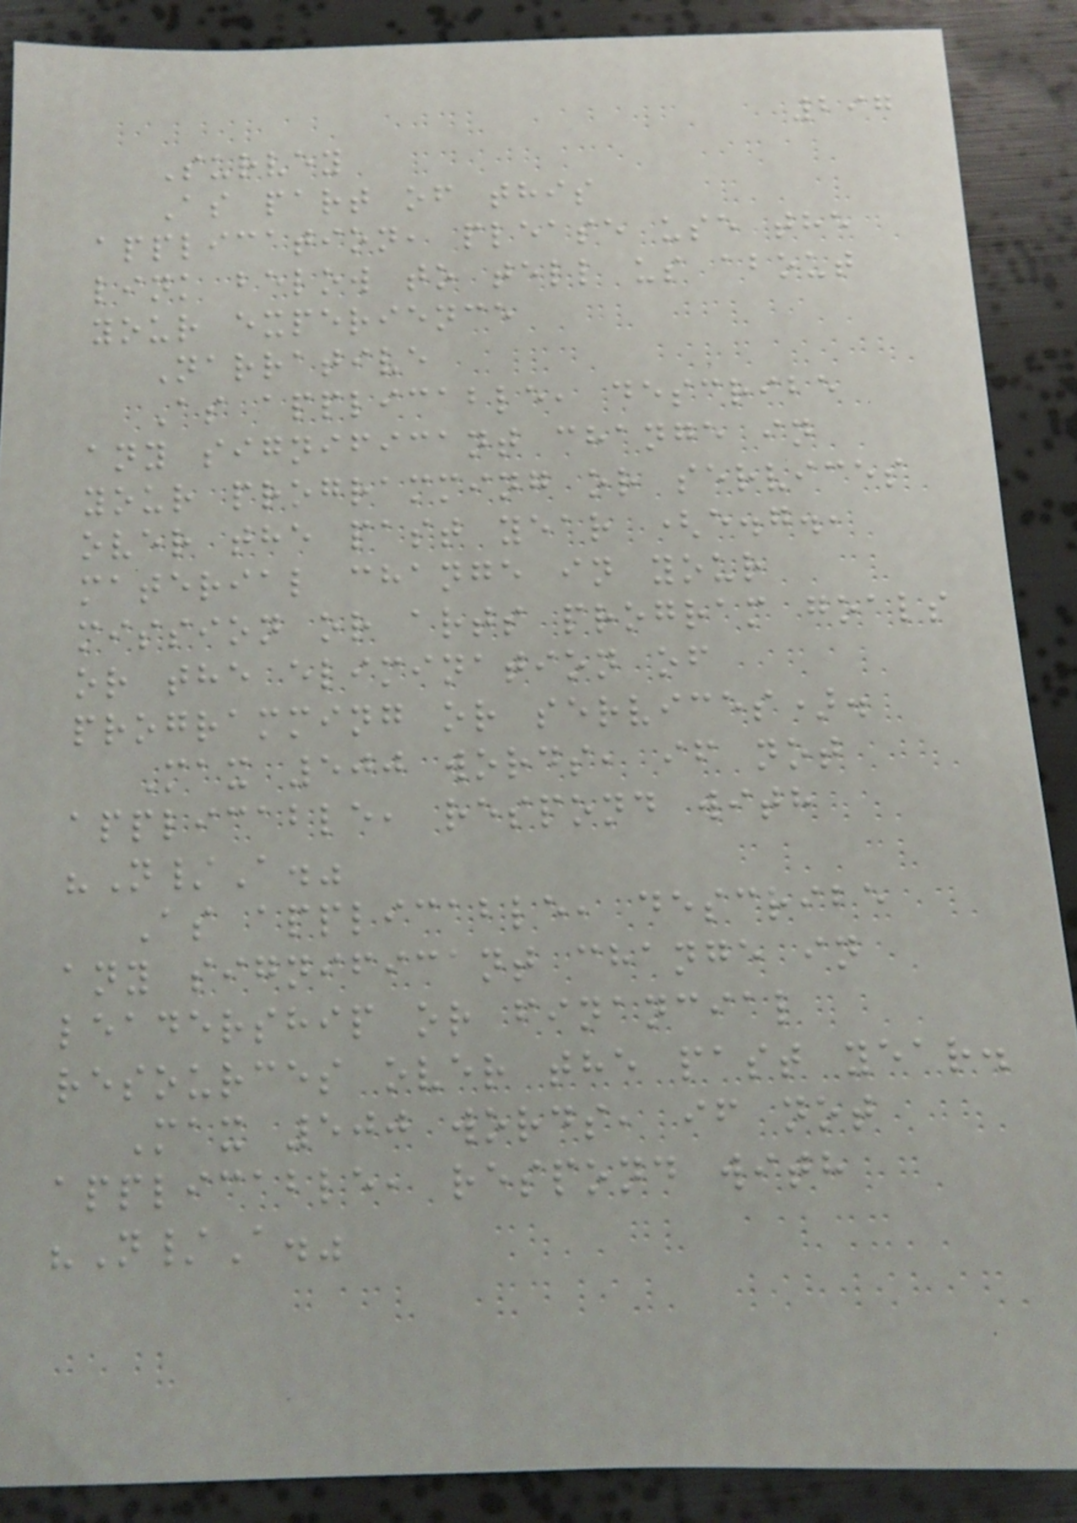297
Survey
As part of this
application, please use the
link below to tell us about
your experience
Narrative
As applicable, describe
any significant change in
your programming or services
over the past year (e.g.,
material change in your
mission or arts program goals
or the elimination of
programming or services).
Max 500 words, if not
applicable, respond with
"N/A."
As applicable, describe
any significant change in
leadership or financial
resources over the past year.
Max 500 words, if not
applicable, respond with
"N/A."
